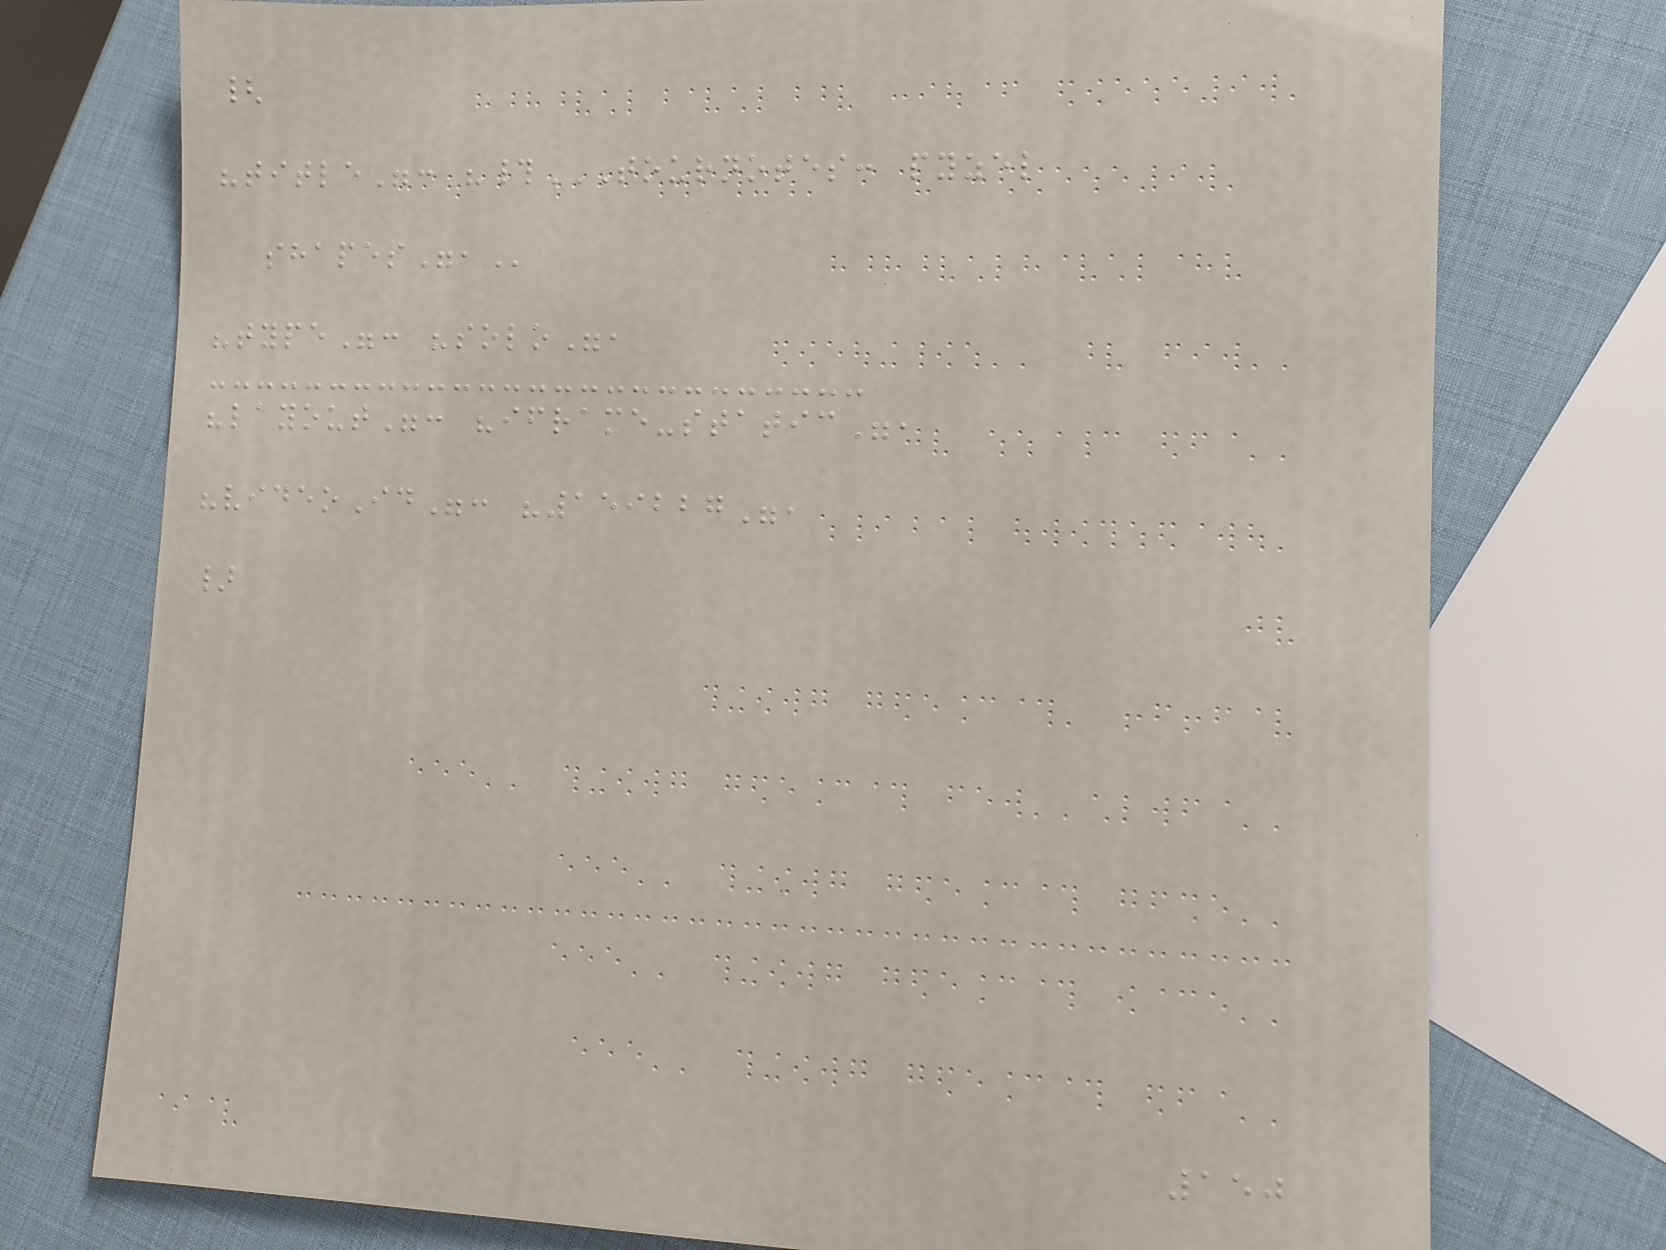{
"title": "#TOURNOTES: PYZEL
SHAPES",
"type": "solo",
"layout": "iframe-static",
"videoId": "159227",
}
150
